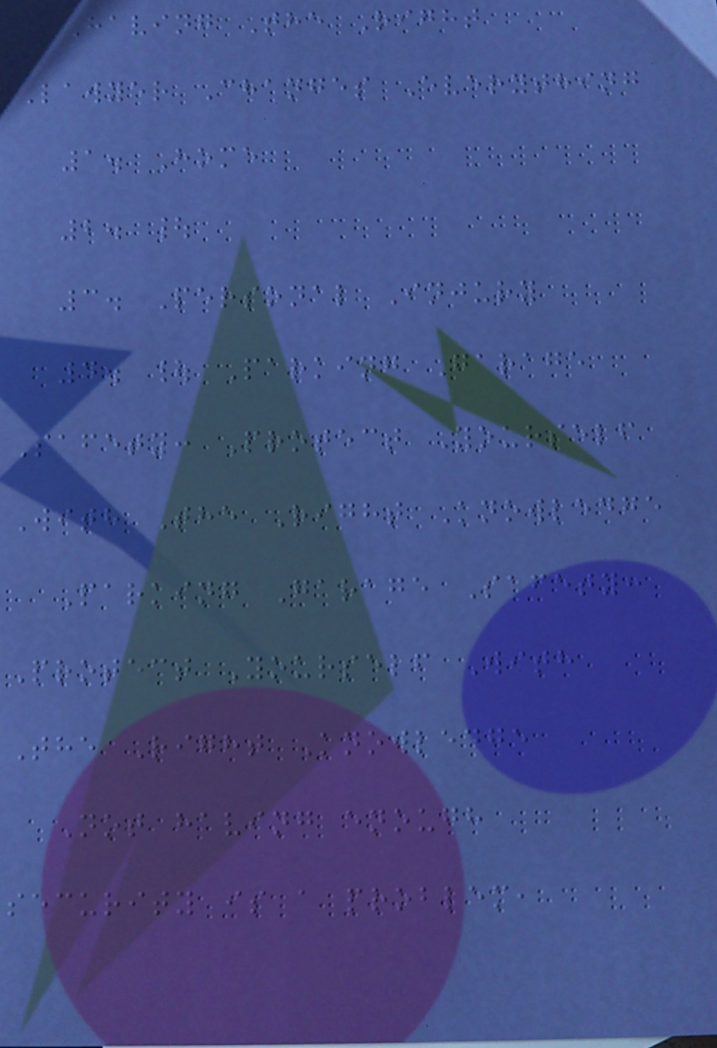Having The Right
Lawyer Changes Everything
1. Home
2. |
3. Personal Injury
4. | Parking Garage
Safety: Protect Yourself
With The Right Knowledge
Parking Garage Safety:
Protect Yourself With
The Right Knowledge
Not having enough
security is a problem,
